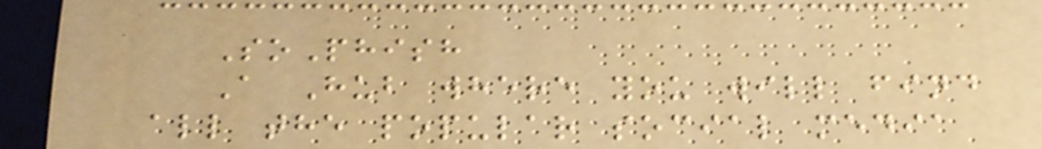SoPhish
A Hub where you will find
all the popular social media
